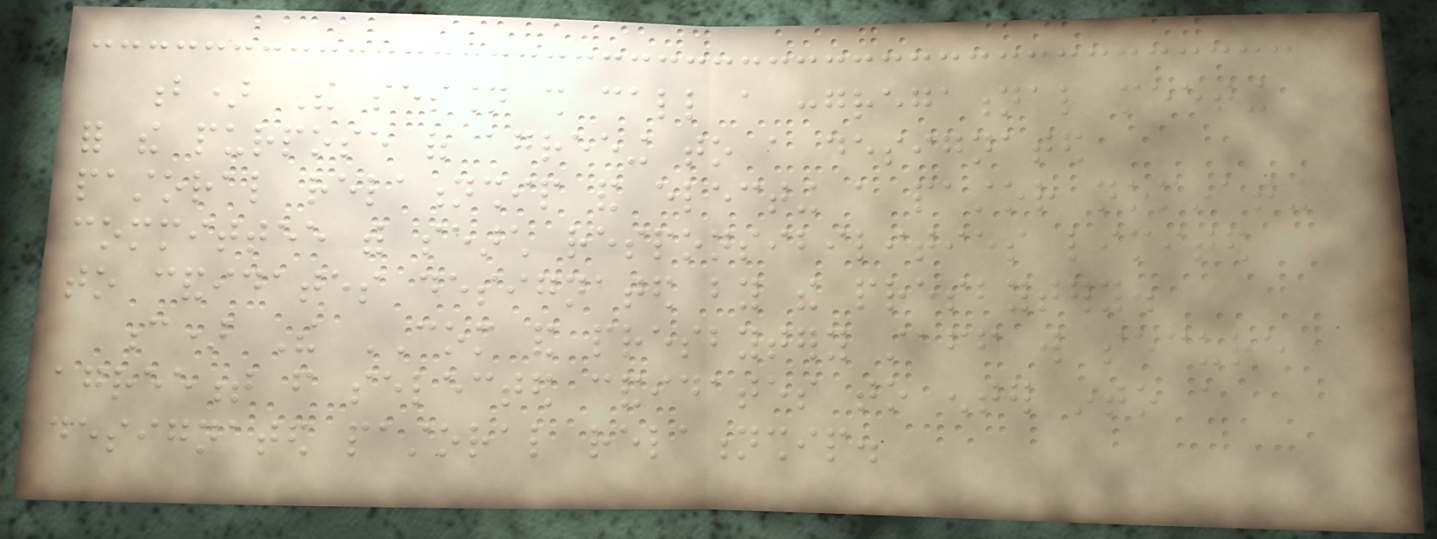b) The session shall call a congregational meeting
for the purpose of agreeing to a designated
pastoral relationship and electing a pastor nominating
committee with search responsibilities limited
to candidates designated by the presbytery.
c) The COM and presbytery staff will secure
agreement from selected candidates to enter into a
designated pastoral relationship.
